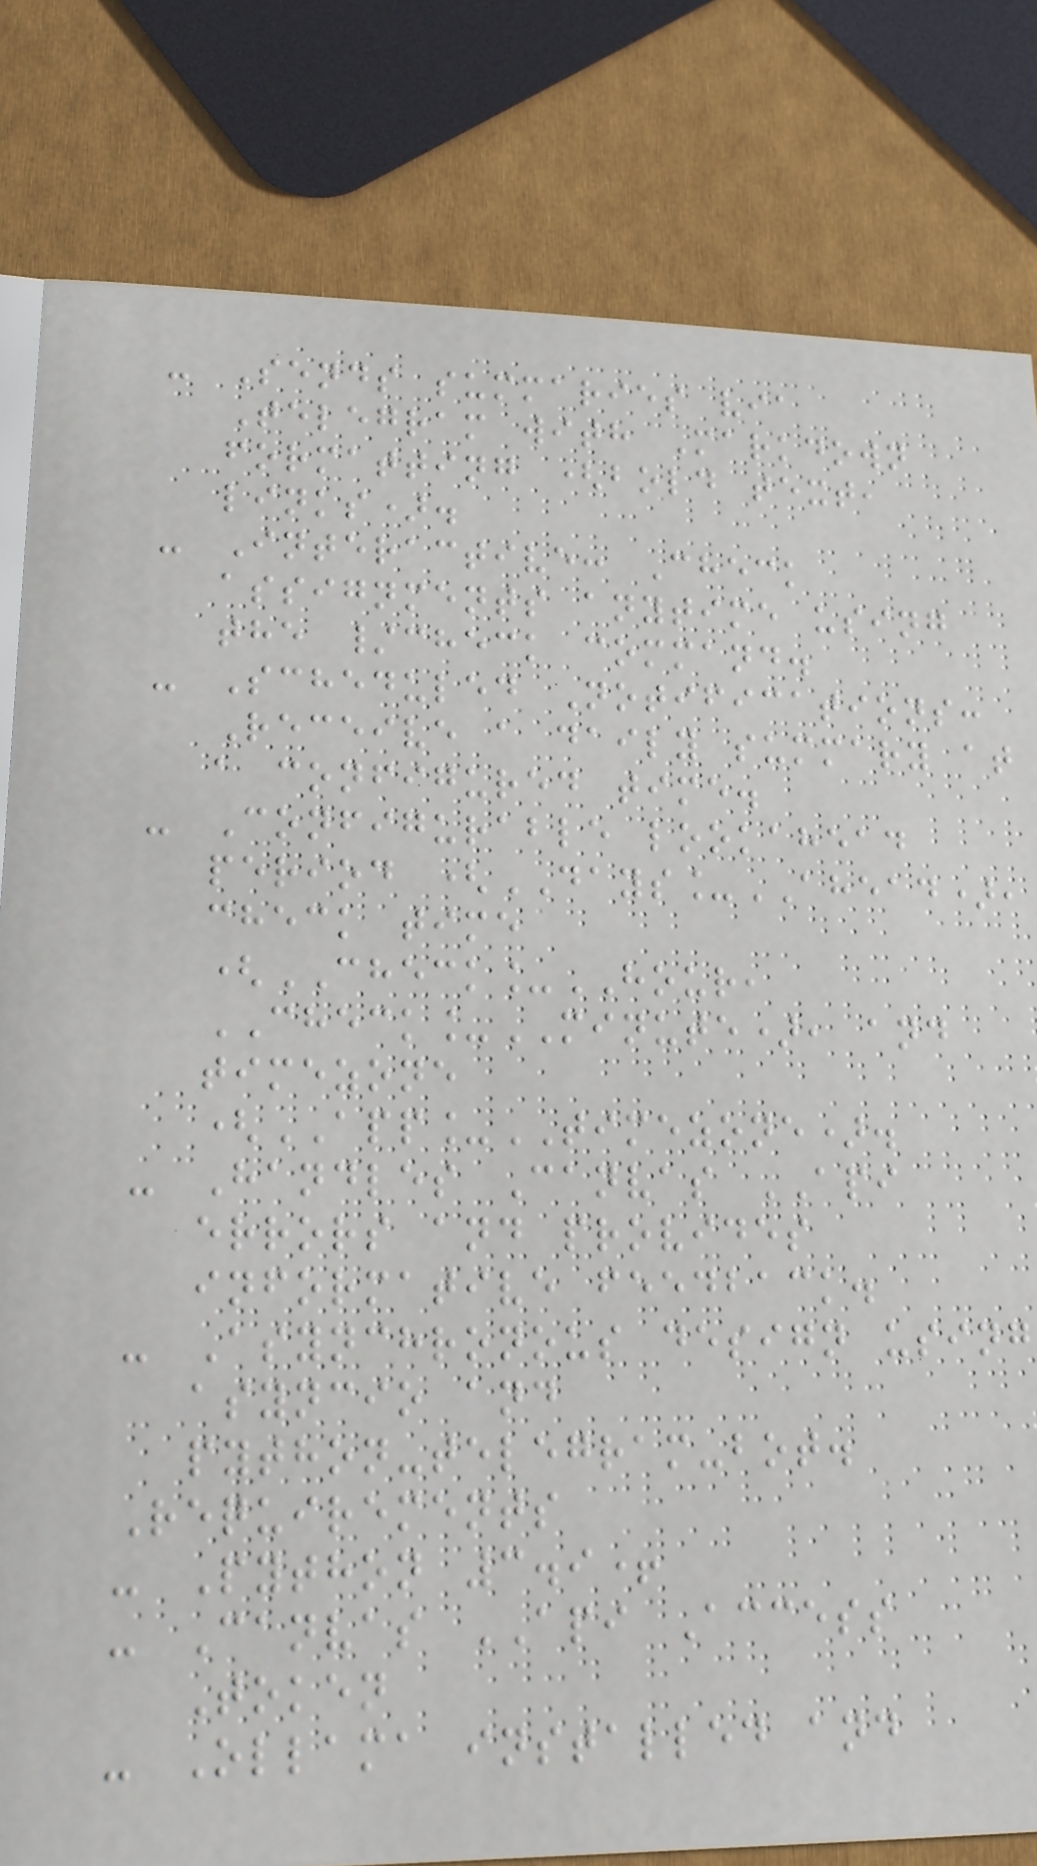- Sends summaries via
Telegram with Markdown
formatting (bold text,
links).
- Interactive: Check
assignments anytime using
the /check command.
- Scheduled Notifications:
Receive a daily summary at
a configured time.
- Configurable lookahead
period (DAYS_AHEAD),
check time
(CHECK_HOUR,
CHECK_MINUTE), and
timezone
(APP_TIMEZONE).
- Handles Canvas API
errors and provides
informative feedback.
- Asynchronous design using
asyncio and
python-telegram-bot.
Requirements
- Python 3.9+
- Canvas API Access
Token
- Ollama installed and
